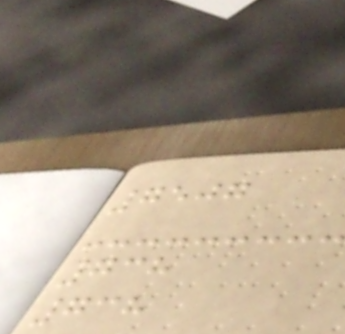7507
738
738
